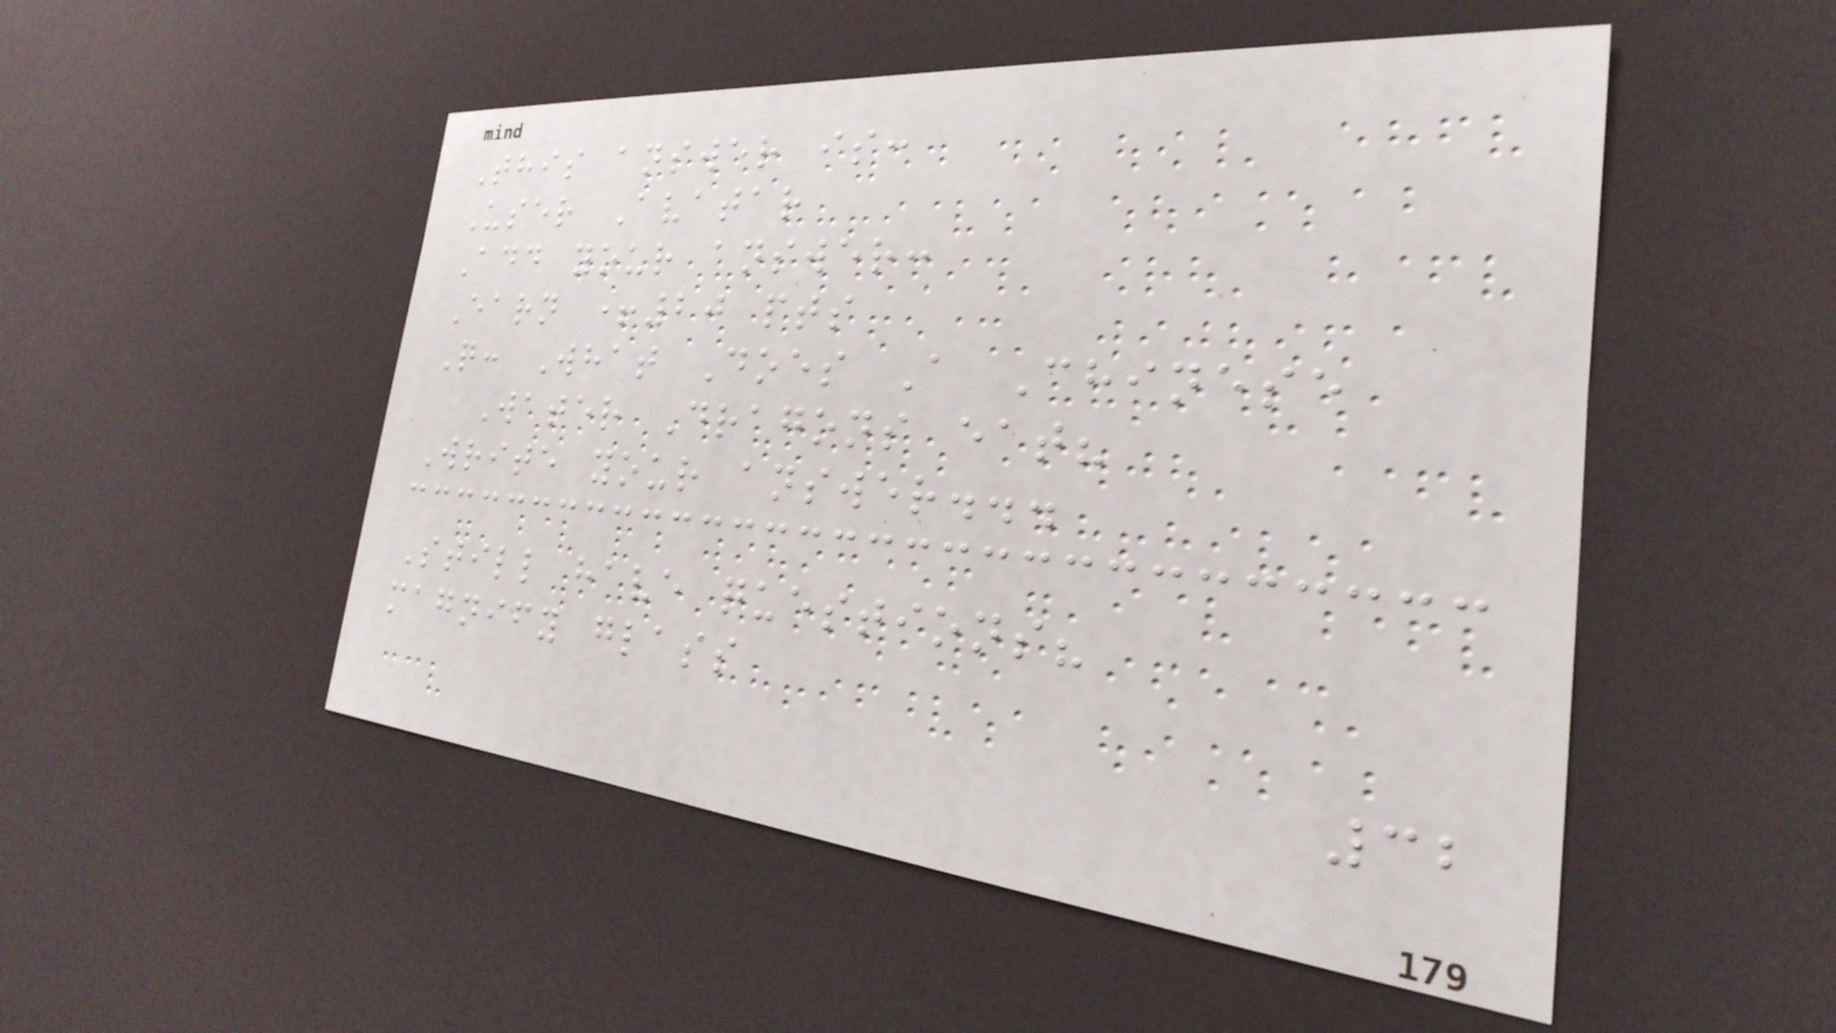This answer is:
User Avatar
Add your answer:
Earn +20 pts
Q: What Does A Chinese
Water Dragons eat?
Write your answer...
Still have questions?
magnify glass
32
